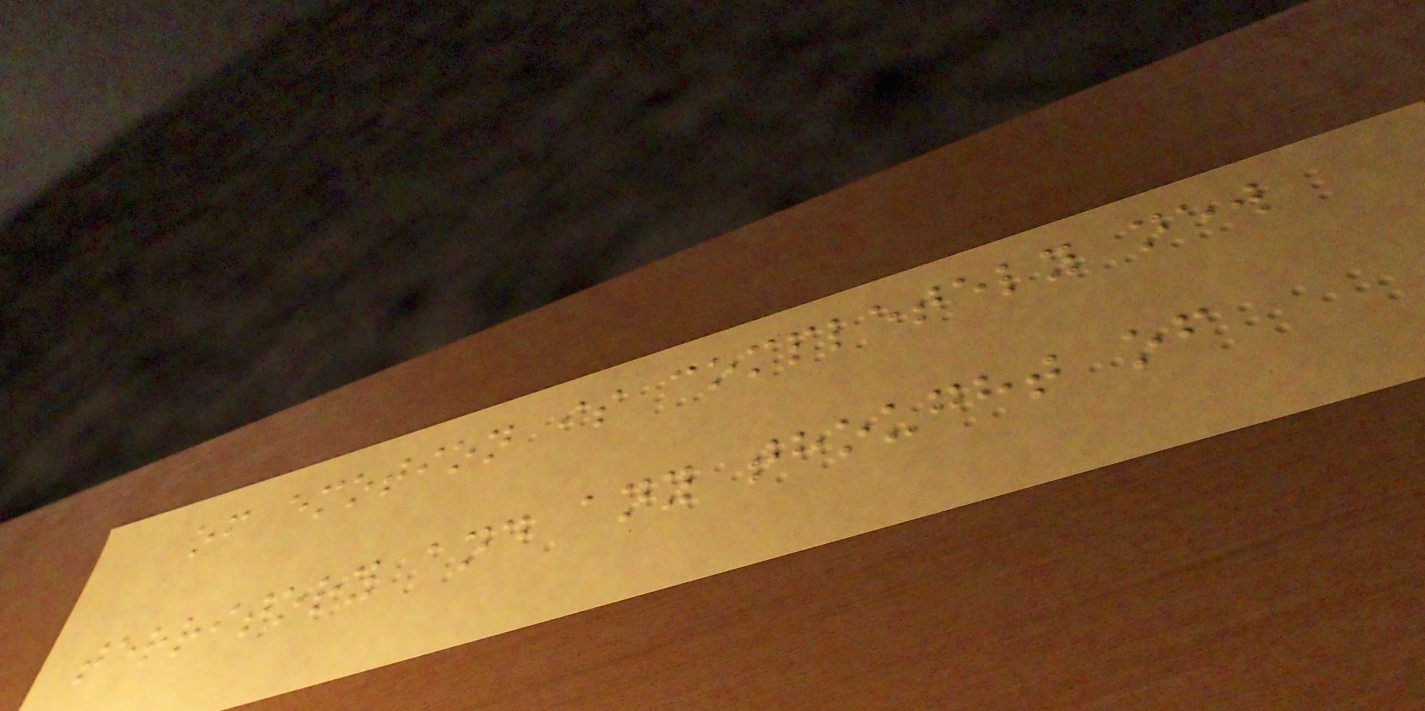of emotion is completely new
territory and any thought of
